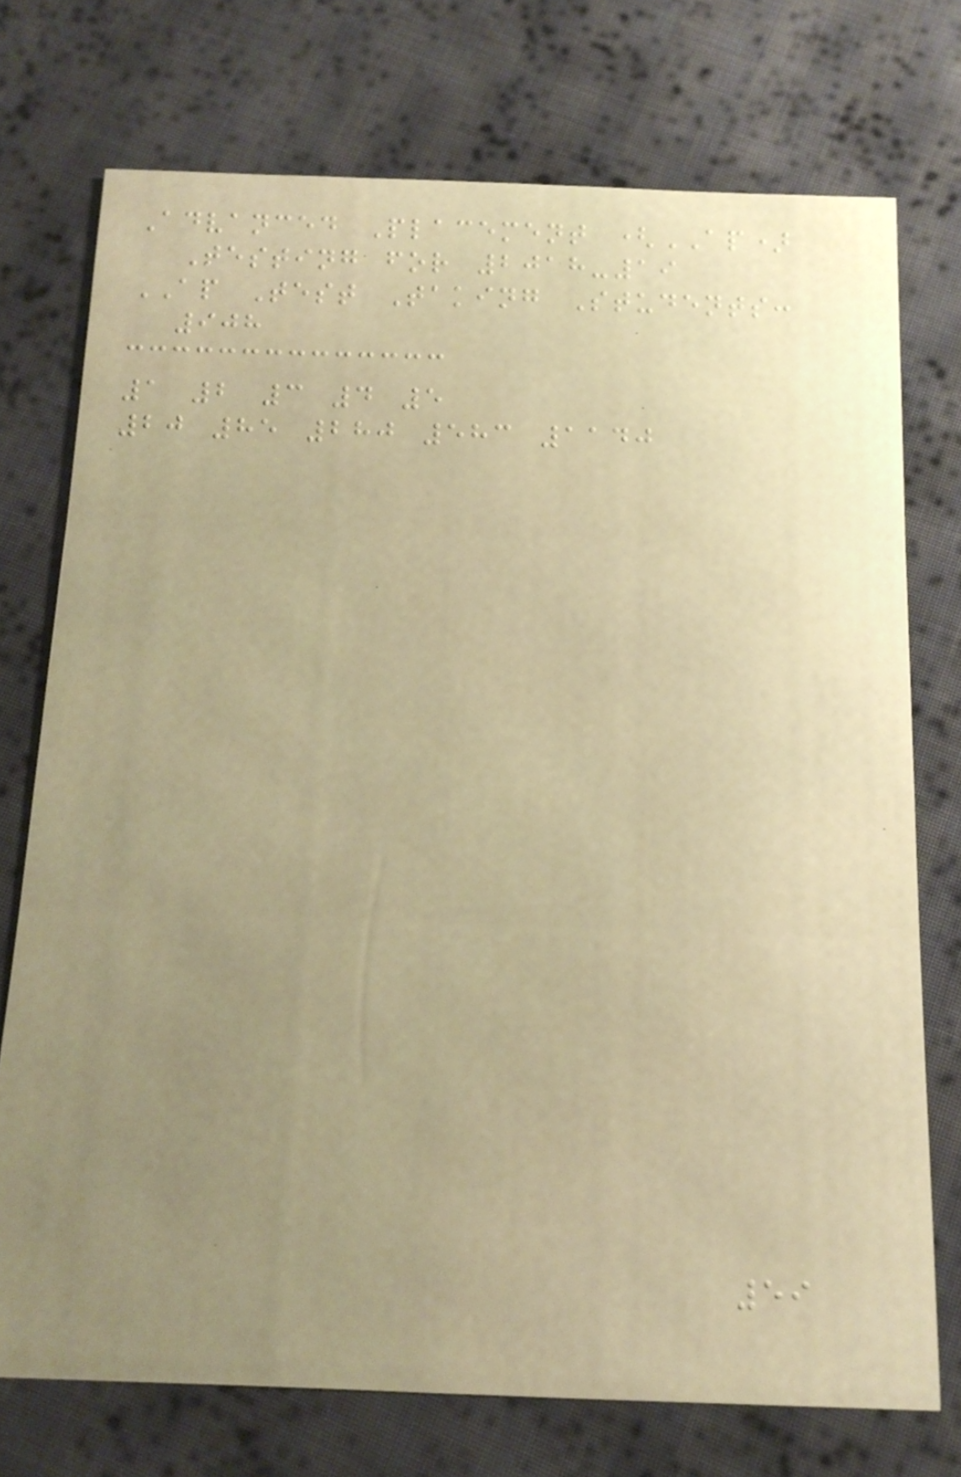Advanced Placement (AP)
Testing for 2018-19
AP Test Taking Students:
908
1 2 3 4 5
20 85 280 583 1140
59
